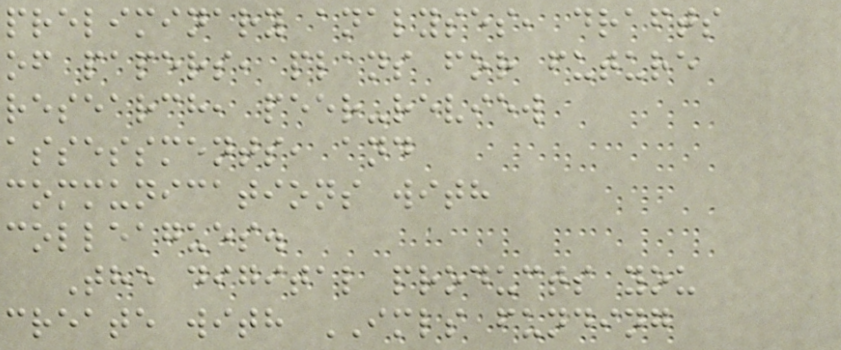preliminary analyses, drafts
of papers, plans for future
research, peer-review
assessments, and
communications with
colleagues.
The digital products you
create with IMLS funding
